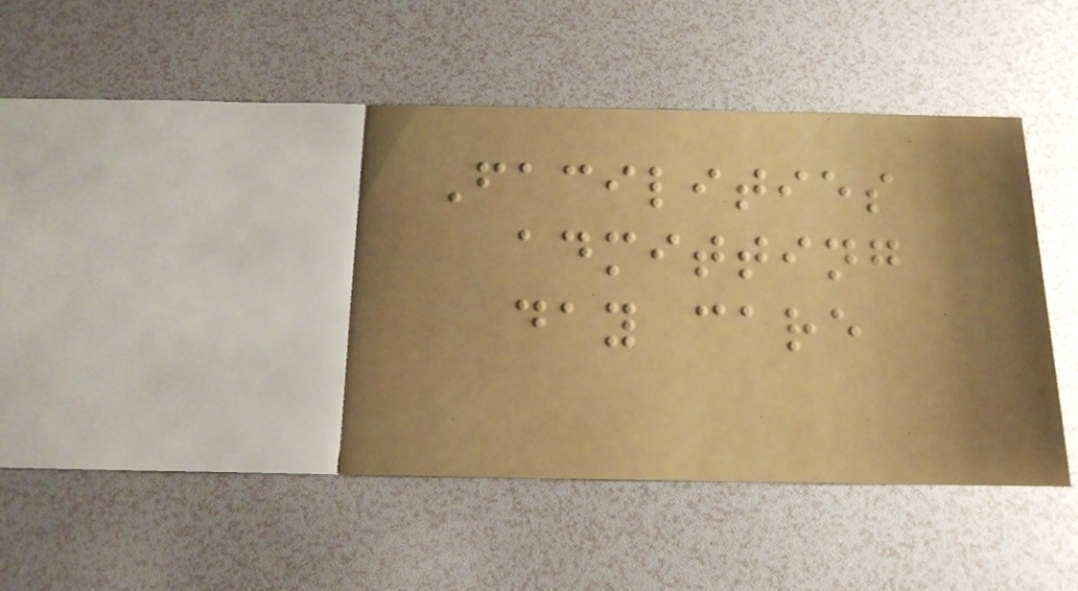Facilities
admitting
day care
